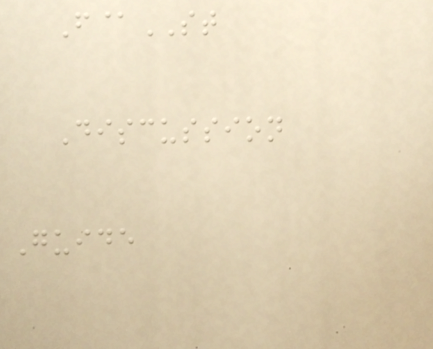F@ST
Discussion
Guide
